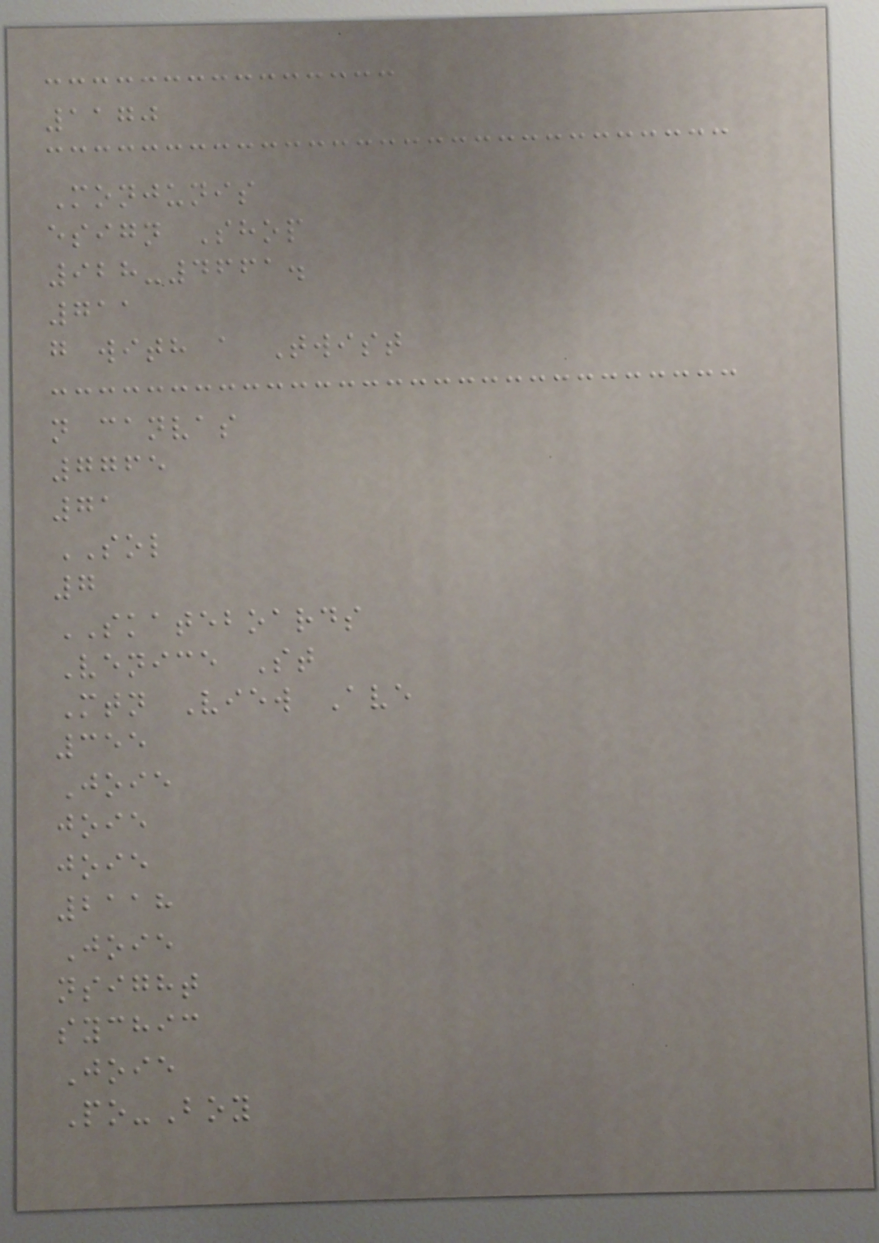1170
Monjunis
esign Shop
928-4661.
711
g with a Twist
n canvas
7765
71
SOL
7
SKATEBOARDS
Venice St
Mtn View Ave
355
Joie
joie
joie
2118
Joie
nsight
sychic
Joie
Po-Boy
